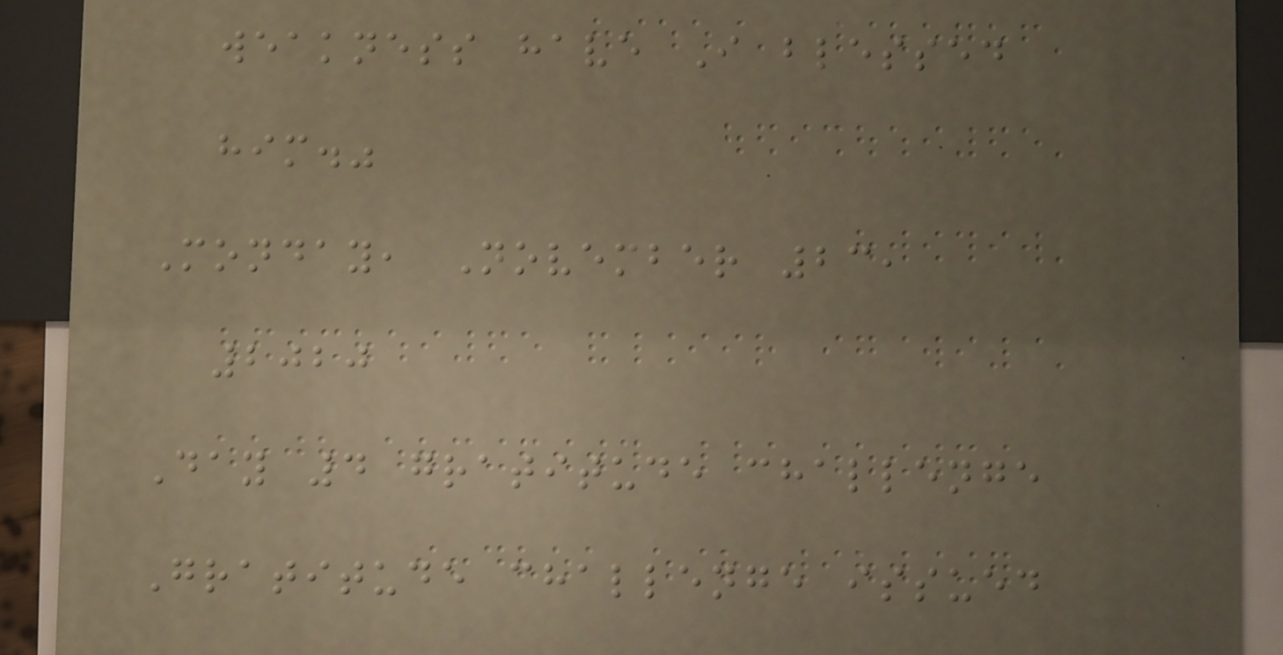weakness have I blessed
him."
Monday, November 23,
2020
Day 4 gratitude challenge
Gratitude challenge issued
